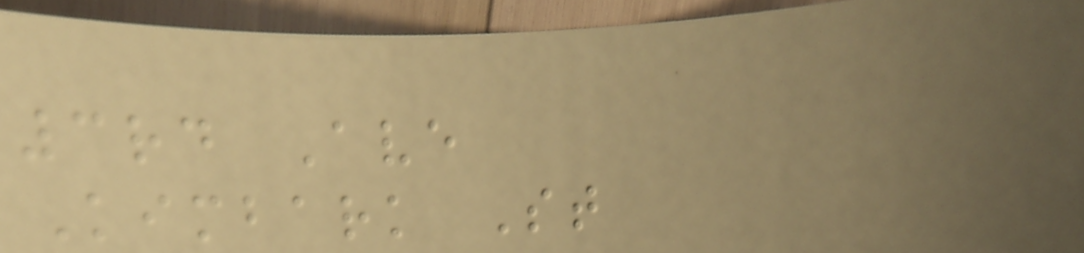3rd Ave
Kimbark St
